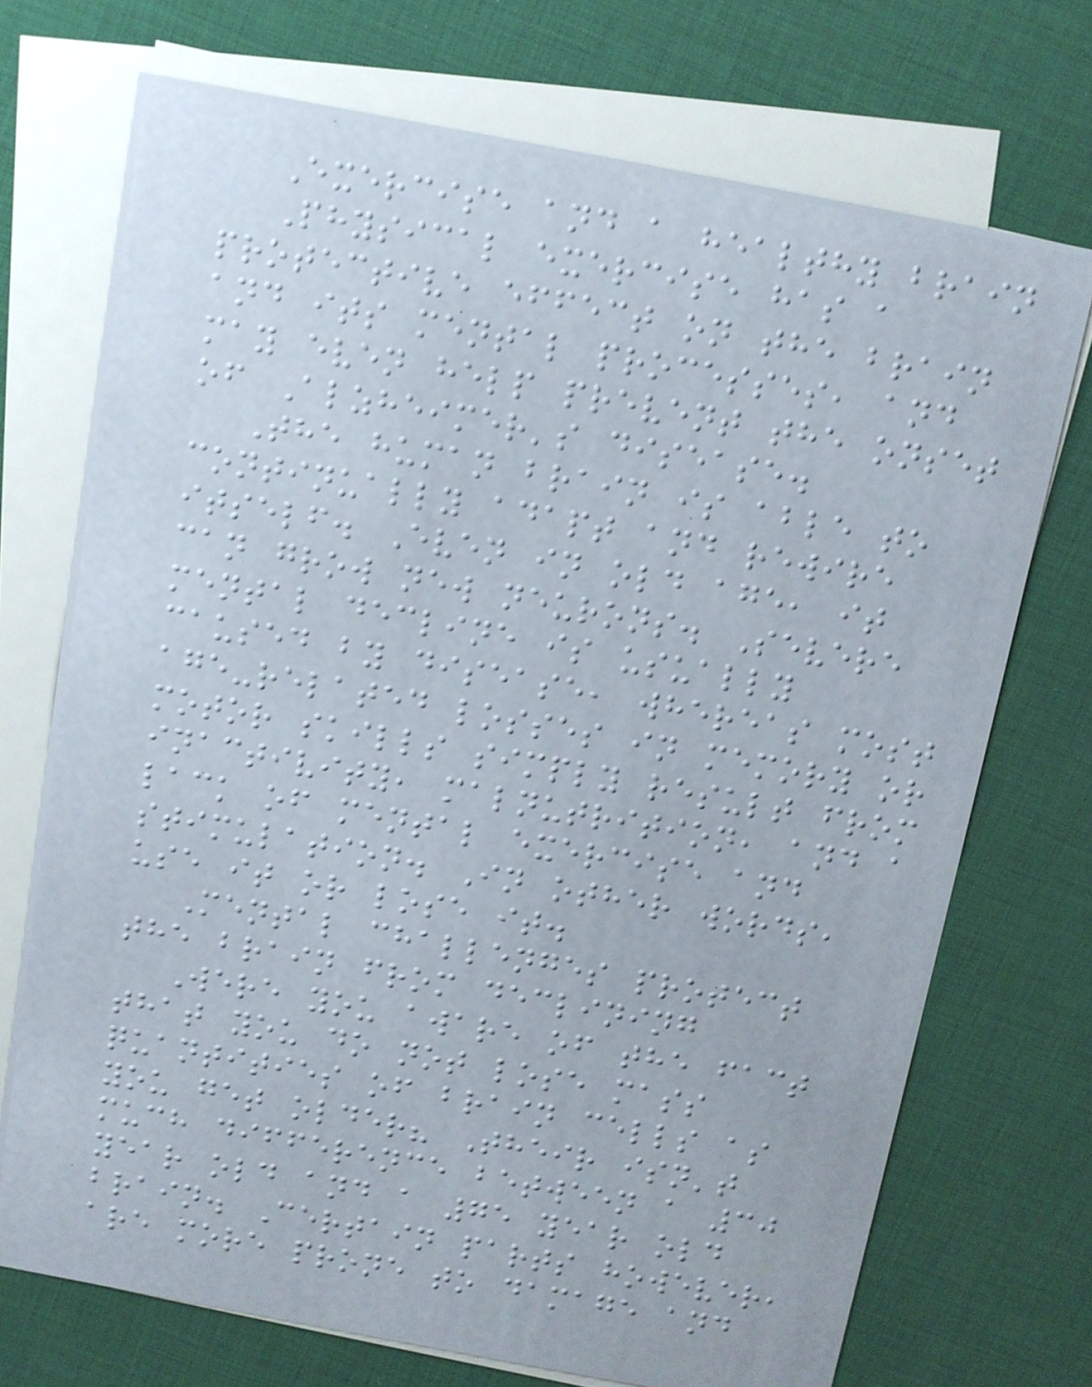Exercise and a healthy brain
Physical exercise has a
protective effect on the brain
and its mental processes, and
may even help prevent the onset
of Alzheimer's disease.
The human brain is able to
continually adapt and rewire
itself. Even in old age, it
can grow new neurons. Severe
mental decline is usually
caused by disease, whereas most
age-related losses in memory or
motor skills simply result from
inactivity, malnutrition, and a
lack of mental exercise and
stimulation. In other words,
use it or lose it.
Mental challenges protect
the brain from declining
Were you aware of the fact
that you do not lose mass
quantities of brain cells as
you get older? Their isn't
much difference between a 30
year old and a 75 year old
brain. Certain parts however,
are more prone to damage and
